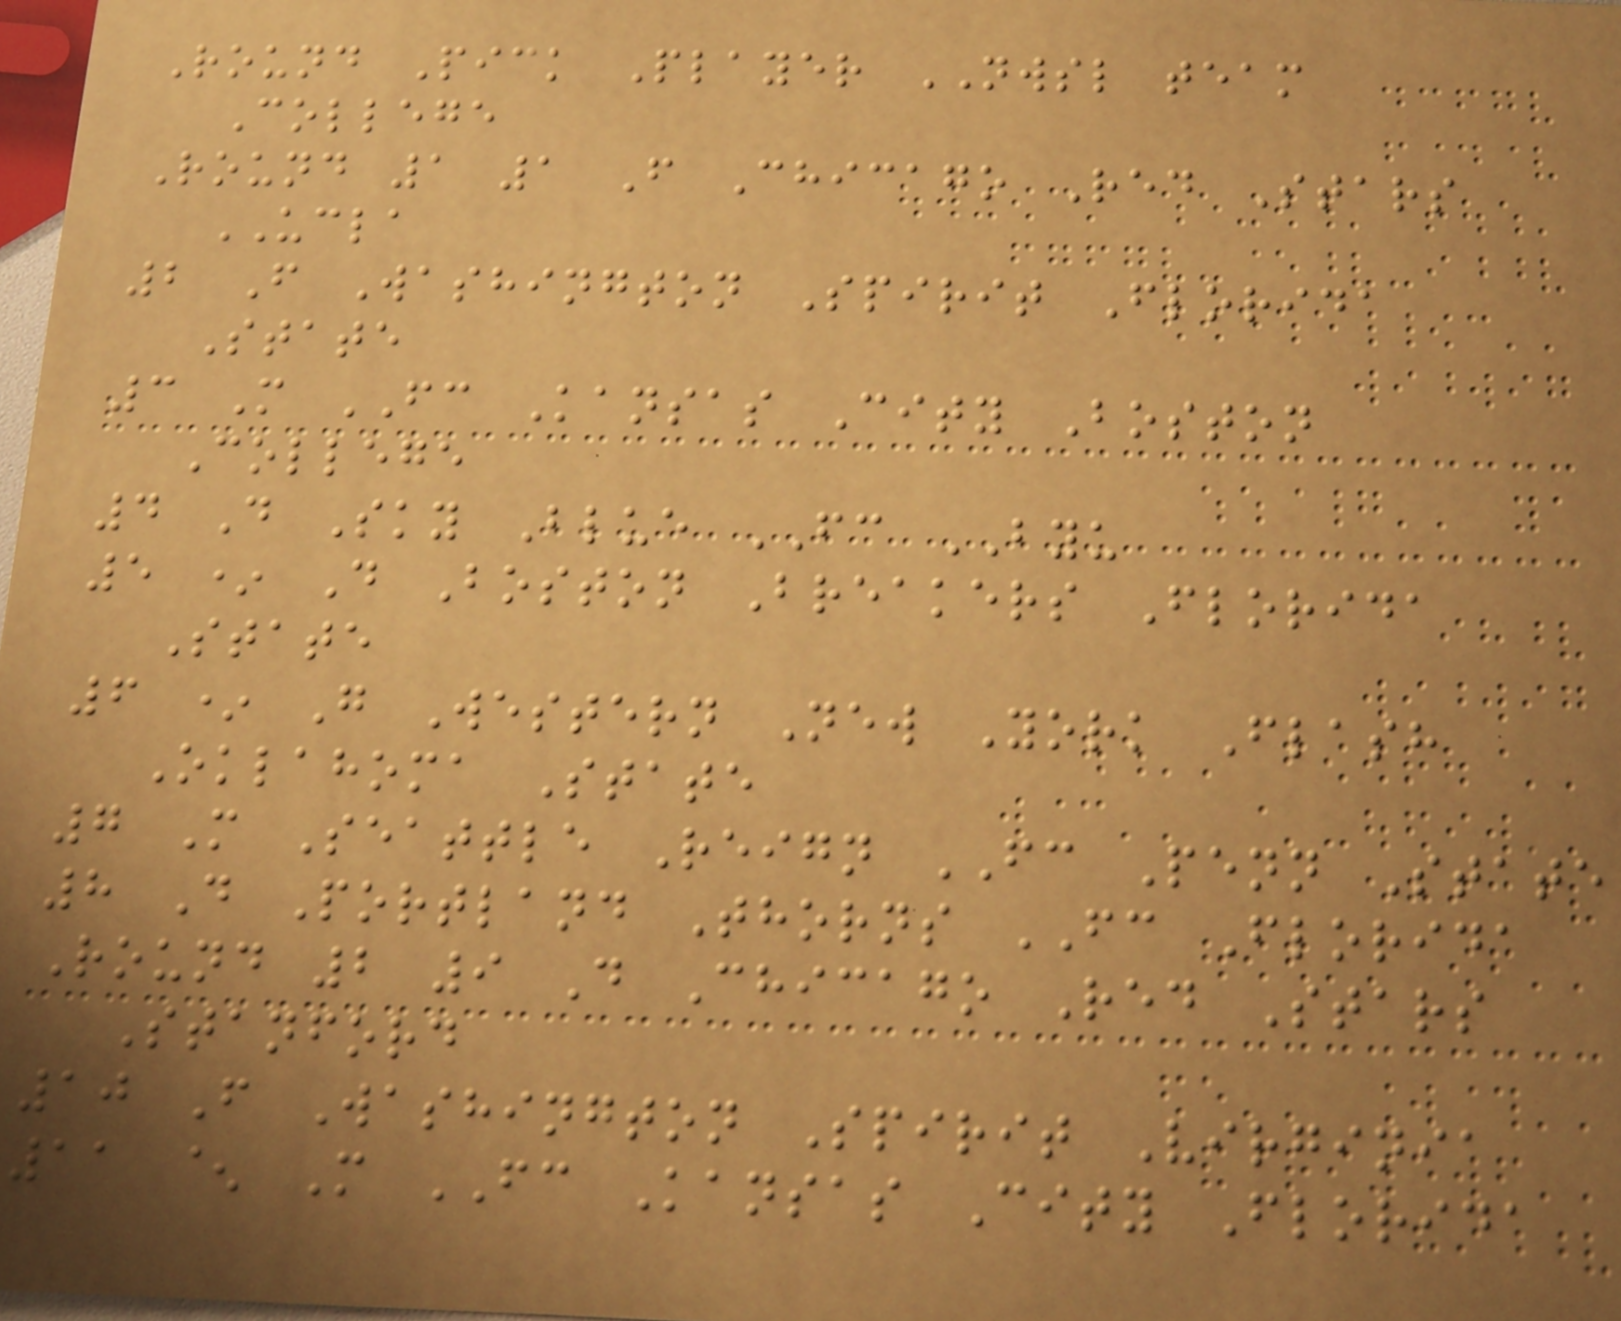Round Pick Player NWSL team
College
Round 1 1 F Chicago Red Stars
UCLA
2 F Washington Spirit Florida
State
3 M FC Kansas City Boston
College
4 D Sky Blue FC BYU
5 * D Boston Breakers Florida
State
6 * G Western New York Flash
Oklahoma State
7 M Seattle Reign FC Penn State
8 D Portland Thorns FC Florida
Round 2 9 D Chicago Red Stars
Stanford
10 F Washington Spirit Virginia
11 ^ M FC Kansas City Florida
